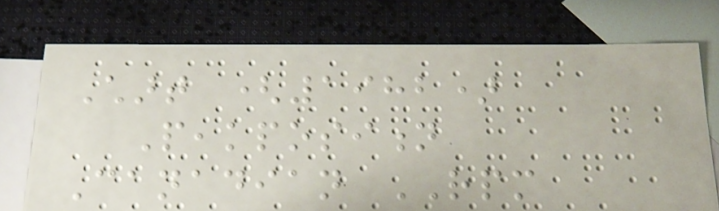Chart (1982)
Peakposition
Canadian RPM
